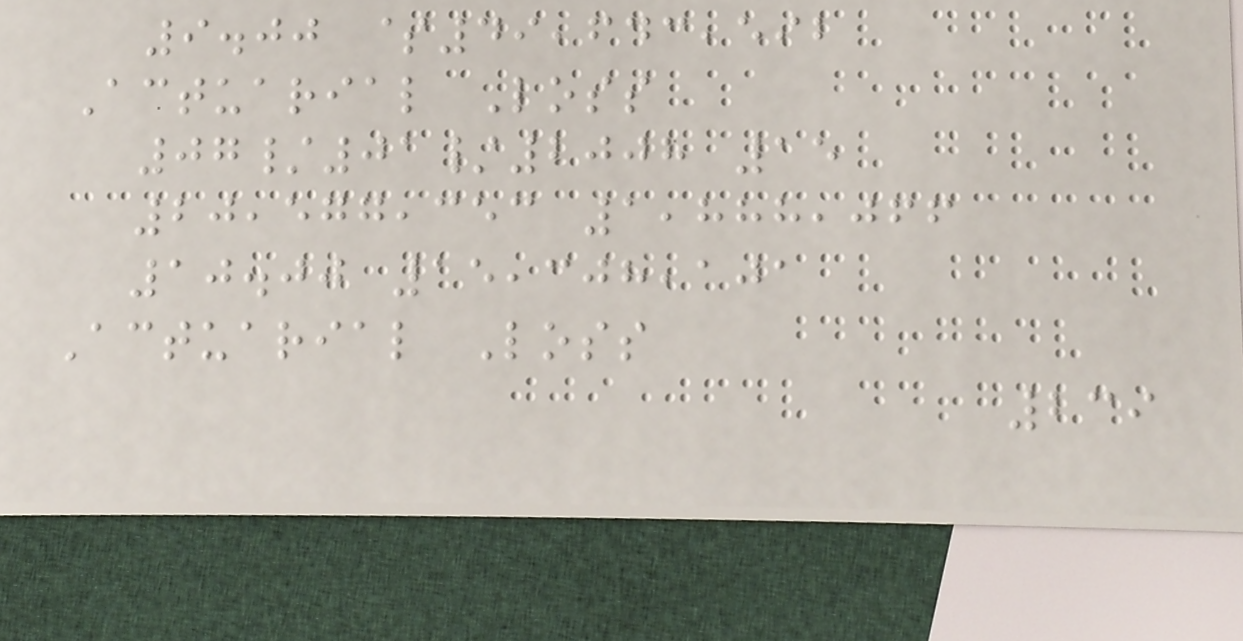9.00 $49,643,592
Actuarial Loss
07/01/2008 15
20,577,353 1,888,066
10.00 15,308,101
Actuarial Loss
239
